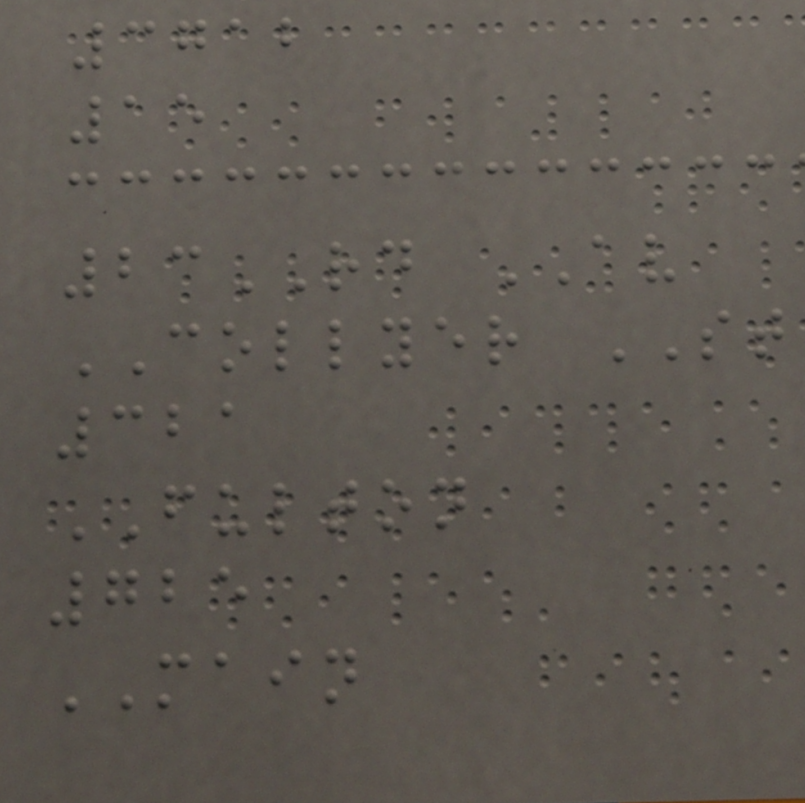3712
15
23RD AV
COLLYER ST
321
FULTON
725
MAIN
